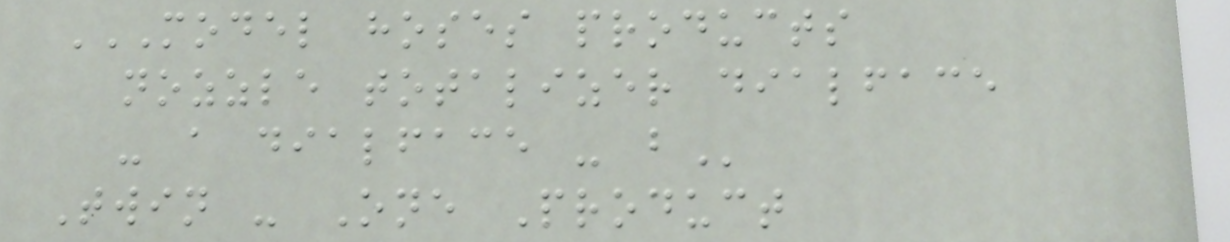MODEL HOSES PRODUCTS
NOZZLE TOTALIZER DIALFACE
- A DIALFACE - B
Twin - One Product
